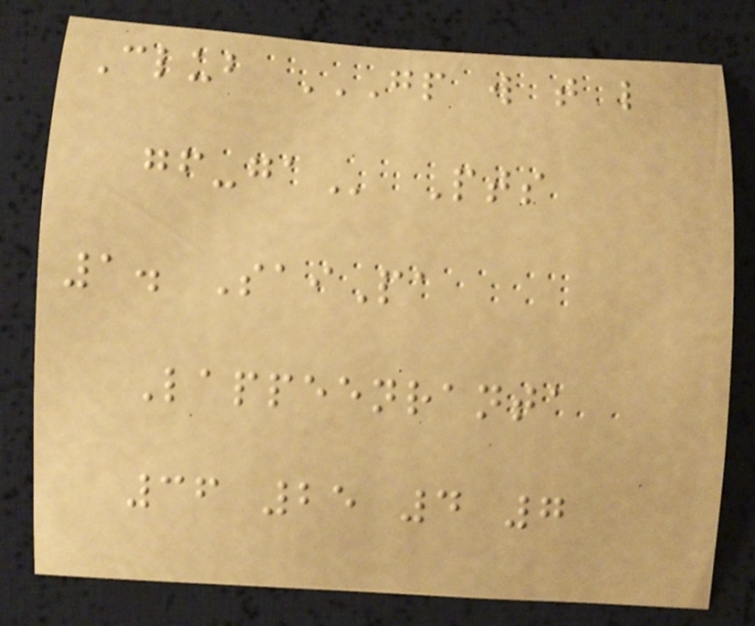Club GP W T L
GF-GA Pts
1. SaiPa
Lappeenranta
36 25 4 7
